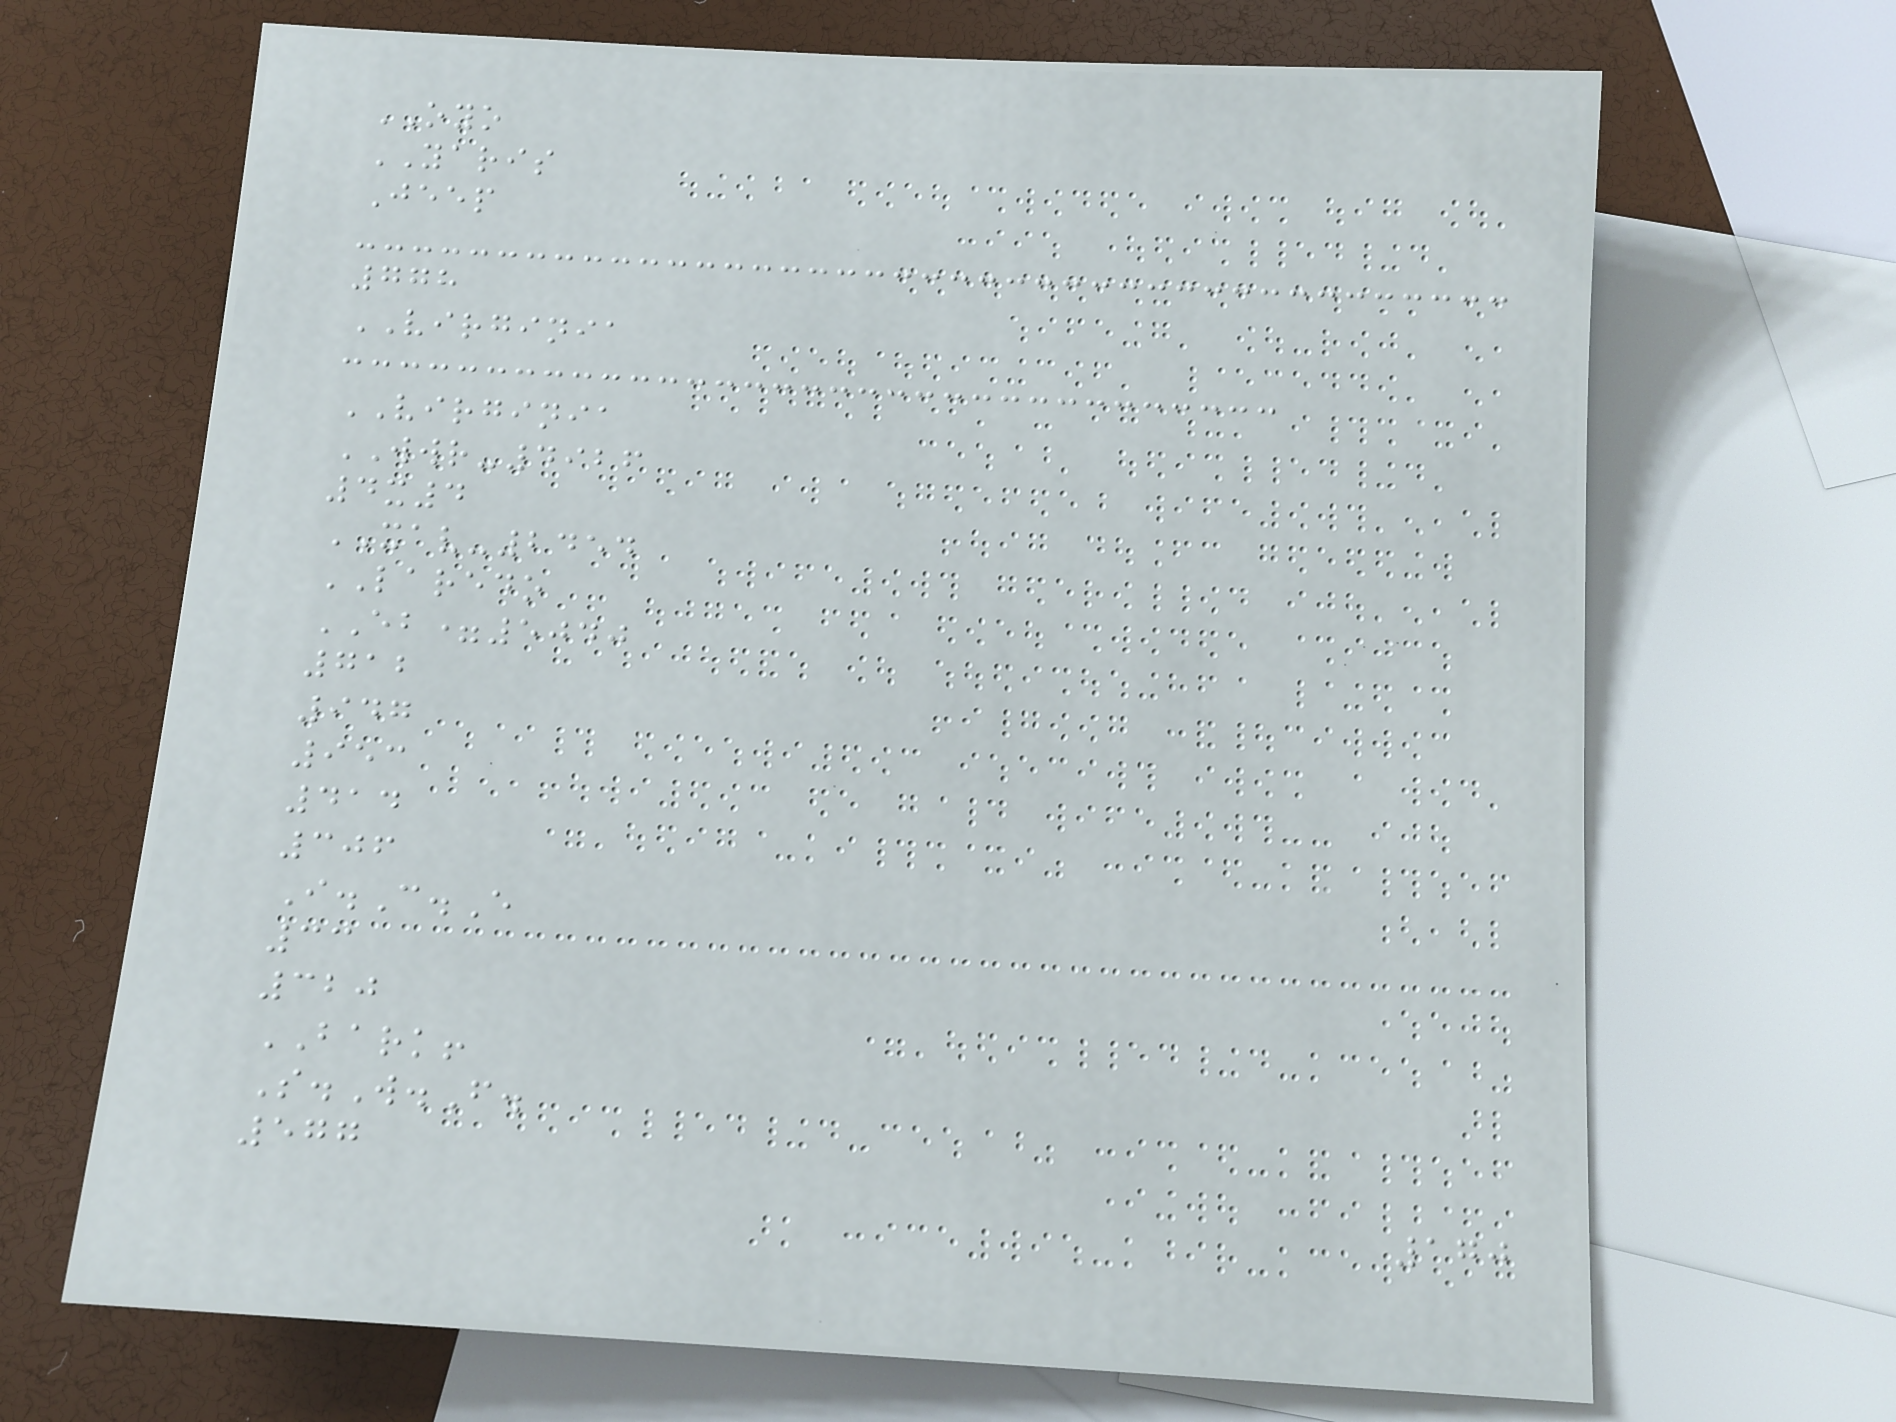OYO
YARIS
Jeep
778
VIRGINIA
VIRGINIA
WWR-4926
4x4
XAV-2454
LAREDO
EB=5040
712
947
953
414
306
I.C.E
33
320
BARK!
S.W.F.
577
170
